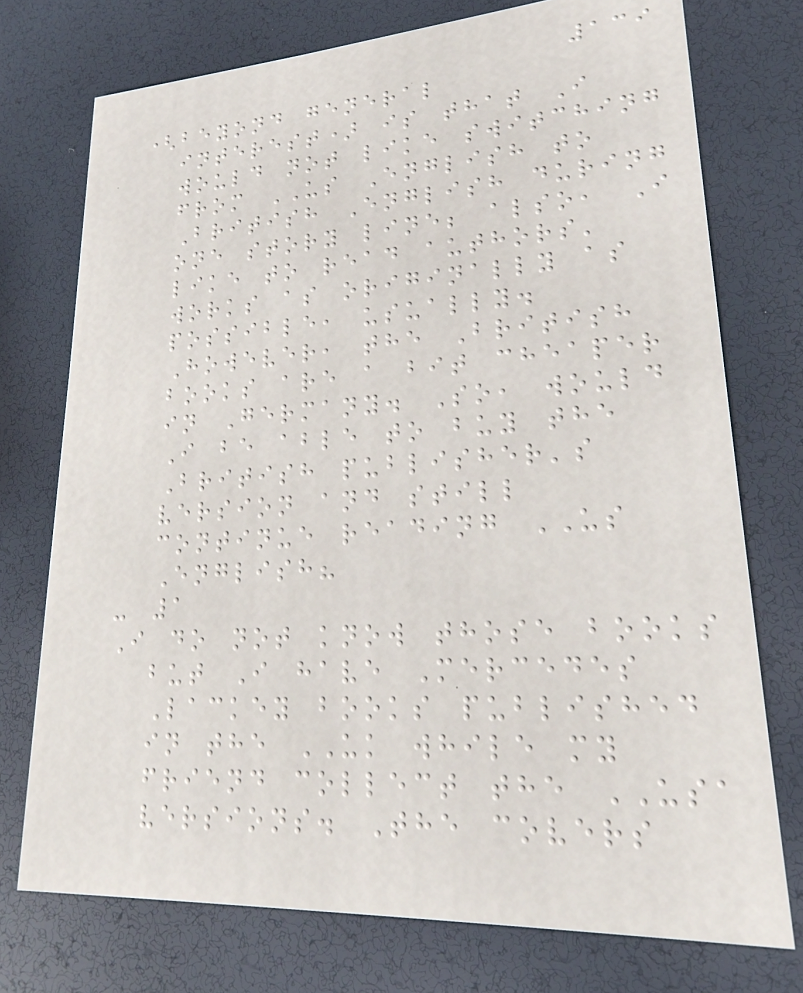139
(beyond general
interest) is that I
would not like switching
from US English to
British English during
one story line; also, I
like to read authors'
works as originally as
possible, usually.
However, the British
books are a bit cheaper
in Germany. So, would
I be able to buy the
British publisher's
version and still
continue reading US
English?
- 1
I do not know those books
but I have Mercedes
Lackey books published
in the UK while my
friend collect the USA
versions. The covers
